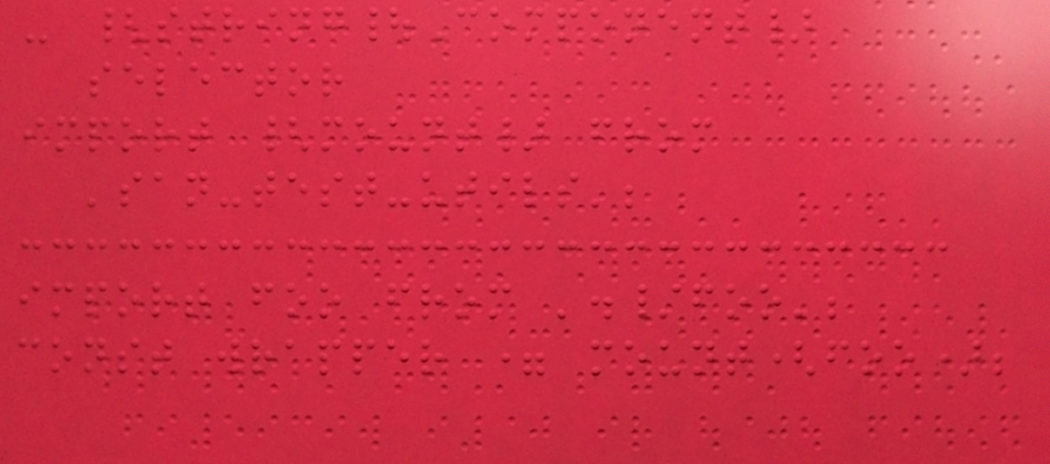- {string|Component}
selector
import {mount} from
'san-test-utils';
import foo from './foo';
const wrapper = mount(foo);
